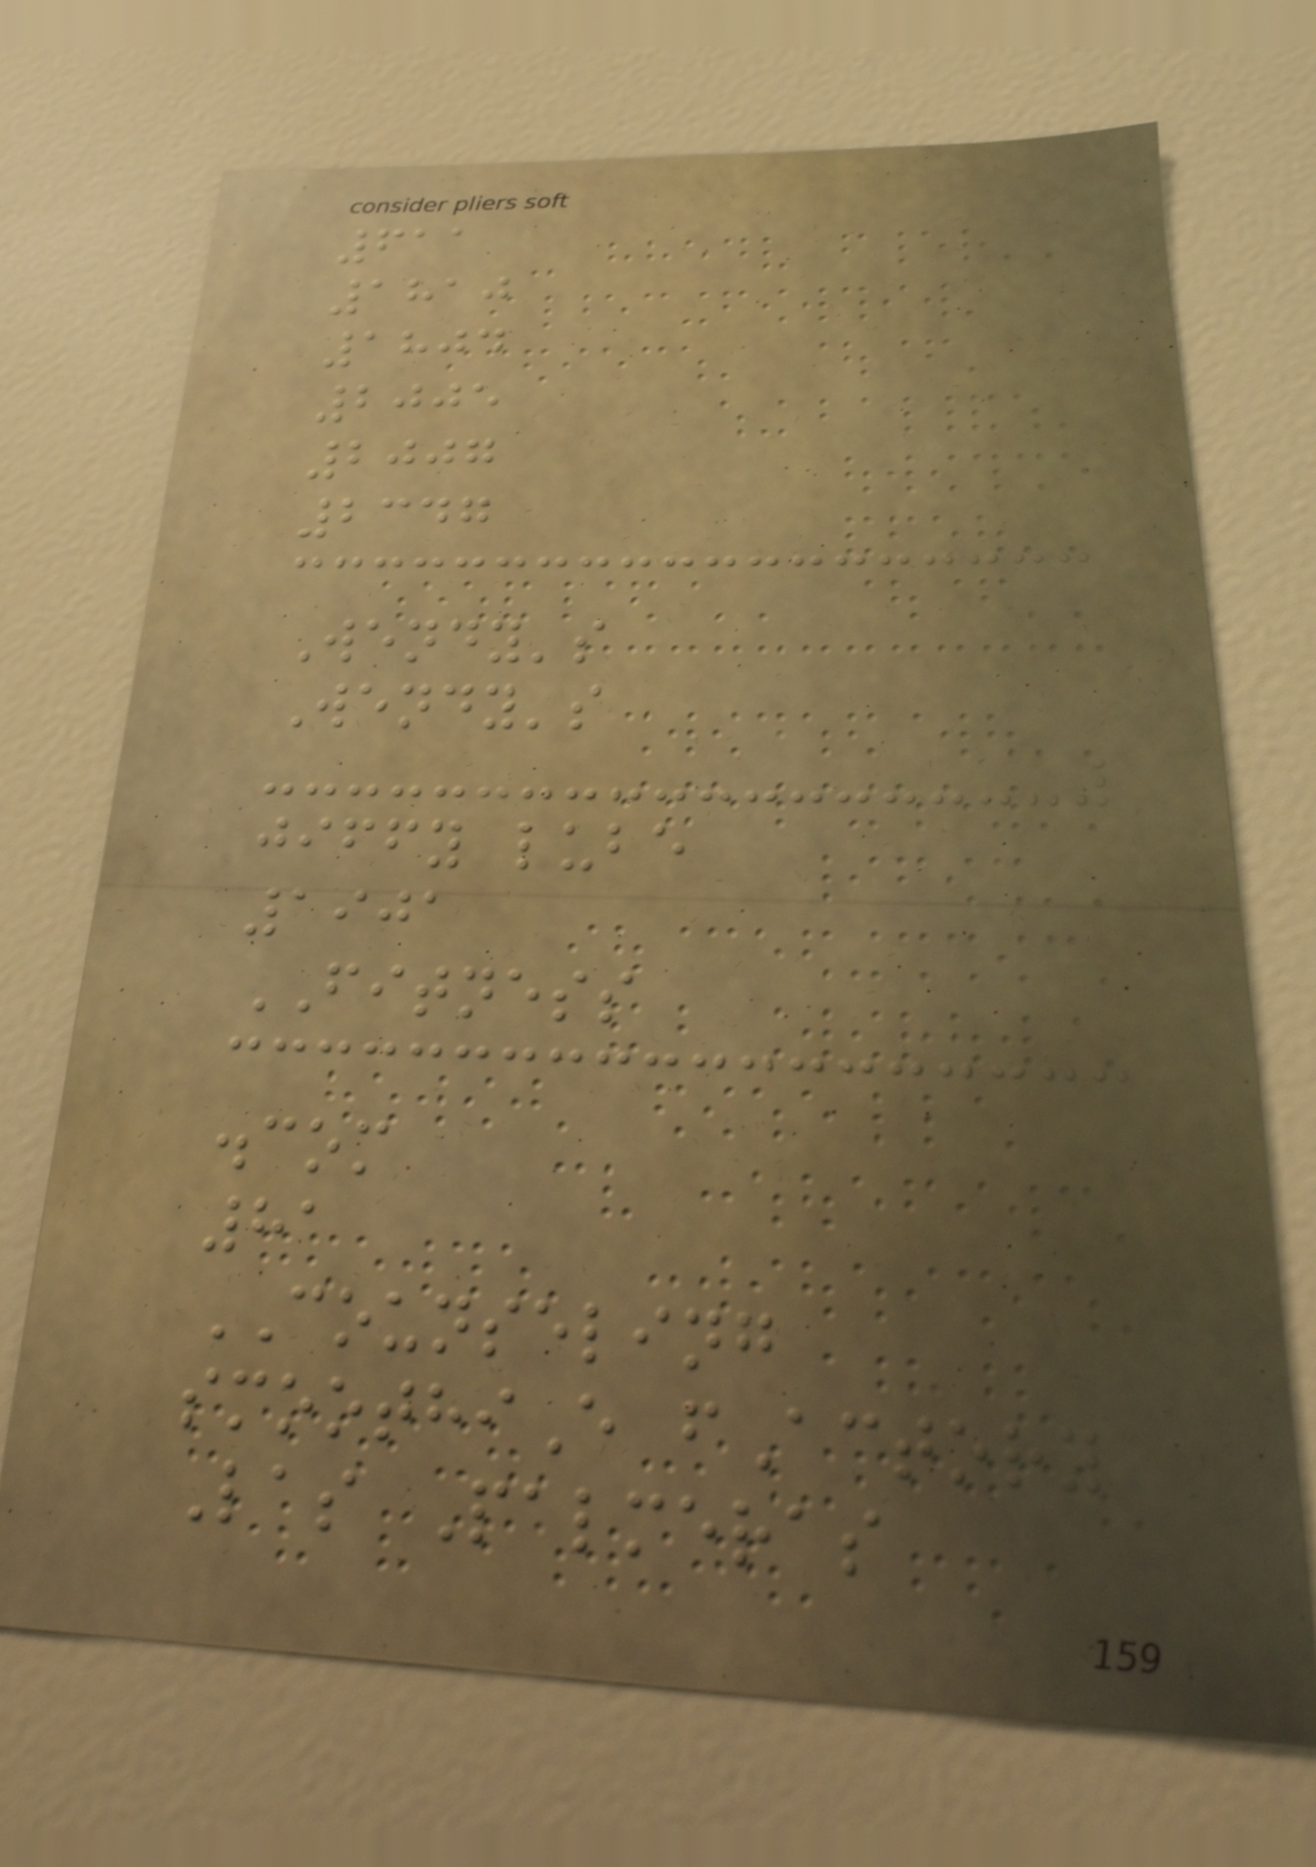611
1810
1804
2005
2007
2347
Wendy's
Wendy's
jiffy lube
1901
FITNESS
.com
81
COUNSELING
smoothiE fActory
Las Palmeras
